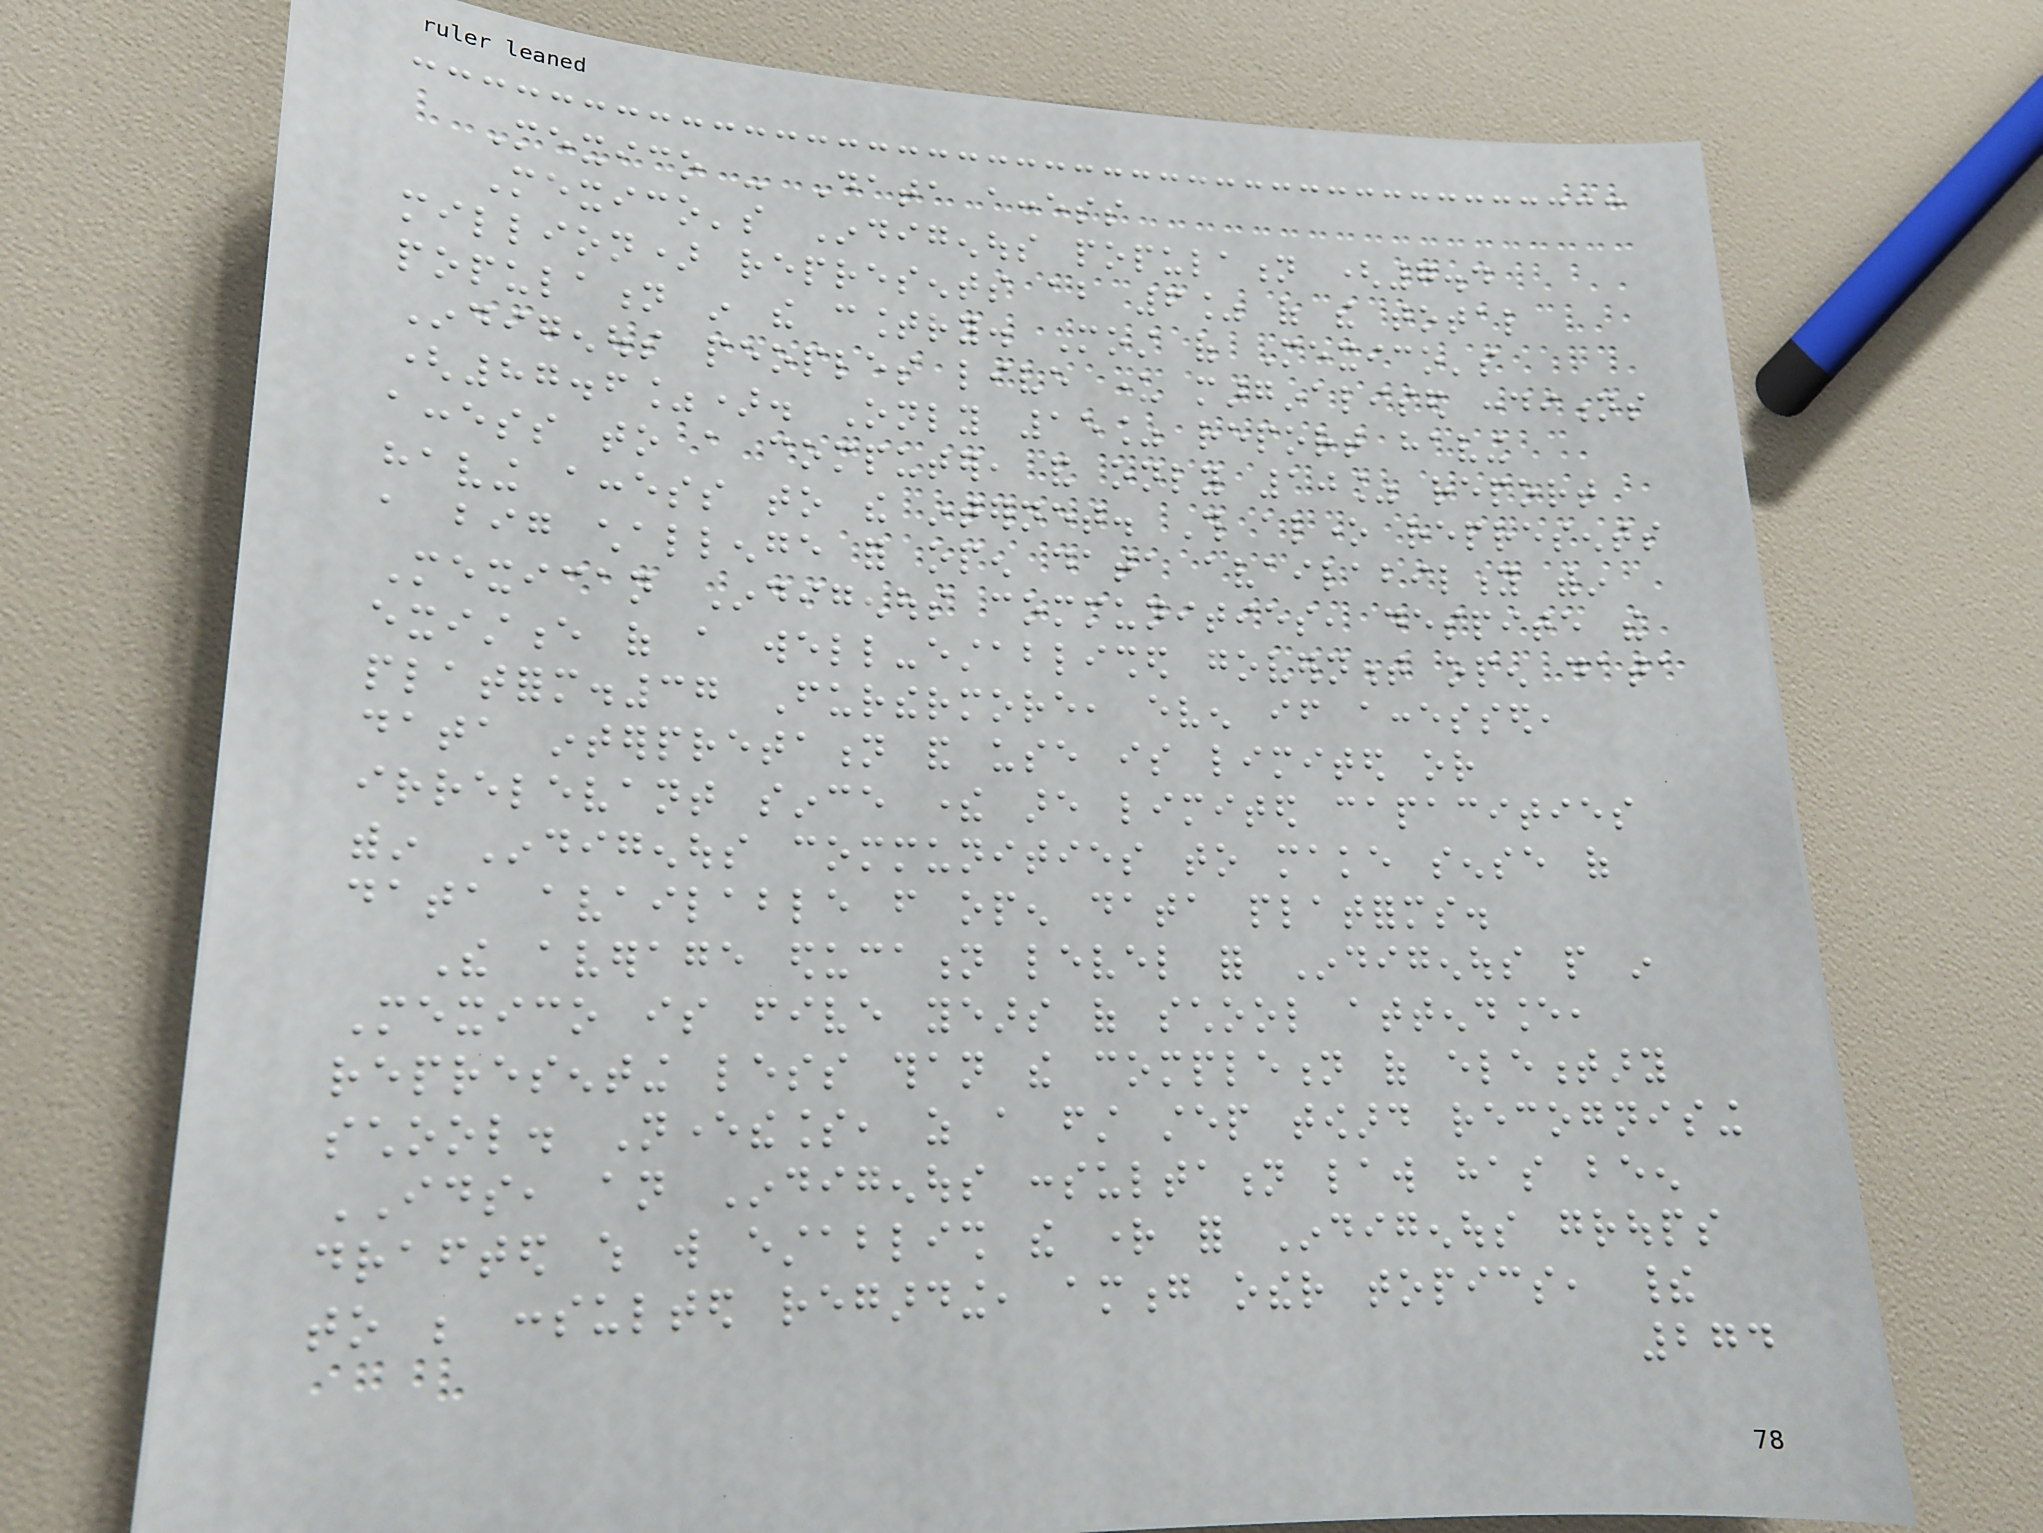Mexico - Data access
Mexico's Indigenous population (7.4
million) represents about 6% of the total
population in the country. Most of Mexico's
Indigenous peoples live under marginalised conditions
(87.6%). Only 15% report having
access to a computer, and only 10% report
having access to the internet. This alone represents
a big challenge for open data availability within
Mexican Indigenous communities, despite the
existence of a well-established government open data
platform.37 Furthermore, even if accessed,
data interpretation and use is limited or
irrelevant since there are limited capacities
within Indigenous communities to make sense of
data available from open data platforms.
The average education level for Indigenous people in
Mexico is five years of school attendance,
representing less than the completion of elementary
school. Nevertheless, as a first step toward recognising
IDS, an Indigenous consultation law has been
drafted which will establish the right for Indigenous groups
to be consulted regarding, among other topics, their
274
